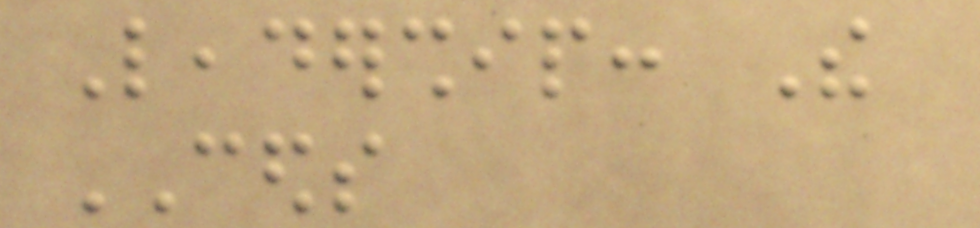Leadership: The
CEDS
